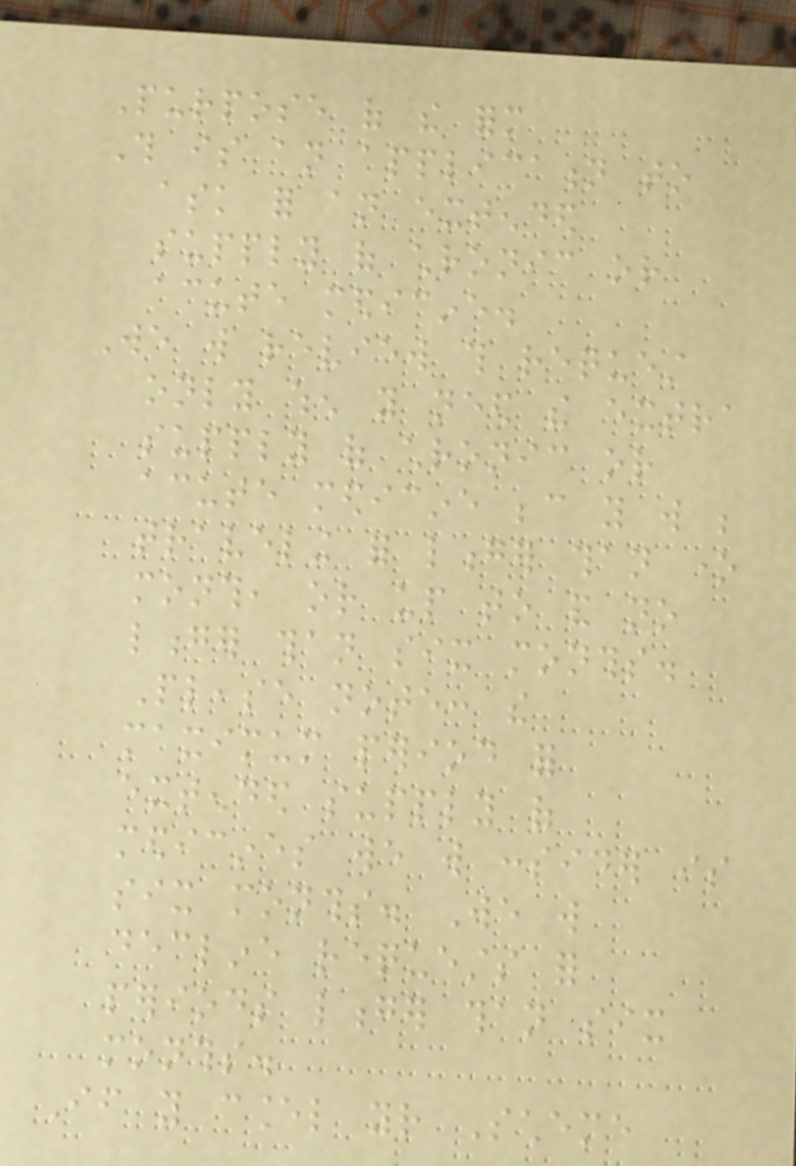Purpose of the form
This is an application to
ask for an extended
supply of chronic or
acute medicine.
We will review this request
only when you need the extra
supply of chronic or
acute medicine because you will be
traveling for longer than one
month, or up to and no
longer than six months.
Please note: the
maximum period for
extended supply of
medicines we will consider is
six months. We will
decline requests for
periods longer than six
months.
If you cancel your Scheme
